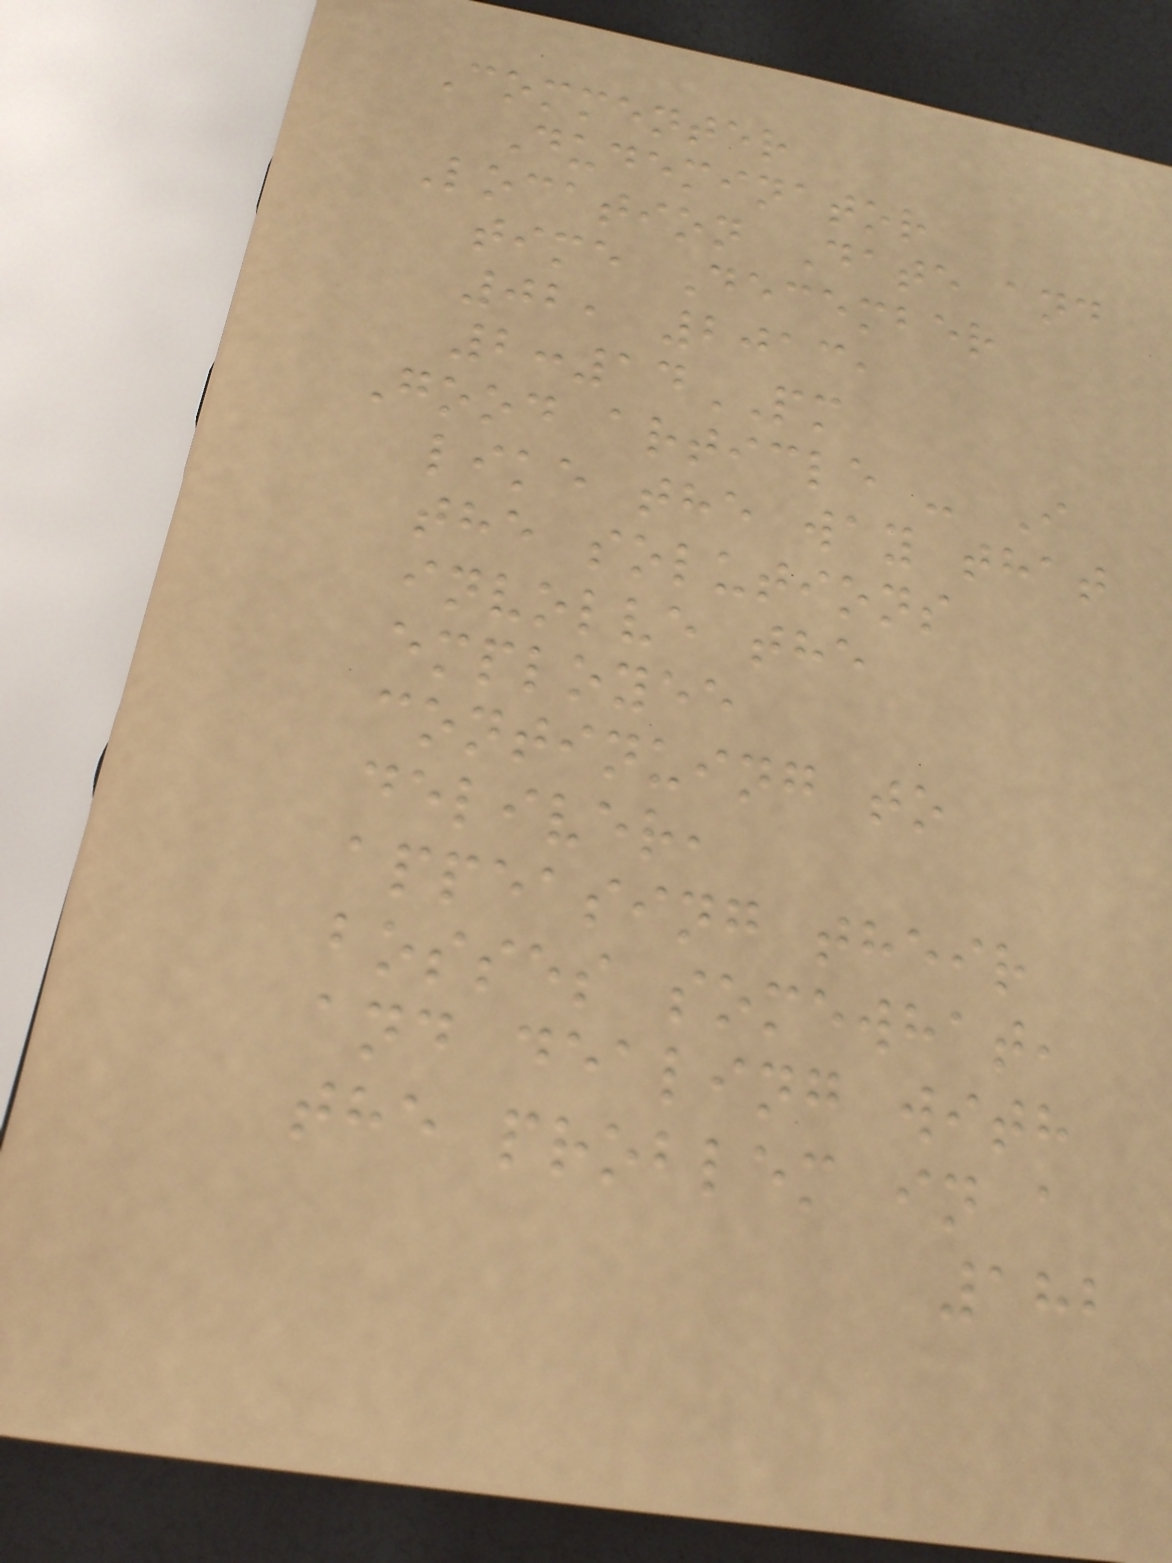Commenter
Dudeminator
Location Date and
time December
02, 2013,
2:14PM
Good article - I
like the way that
the solutions
involve the
employee
continuing to
deliver,
appeasing their
bosses somewhat,
and dealing with
the problem in a
182
